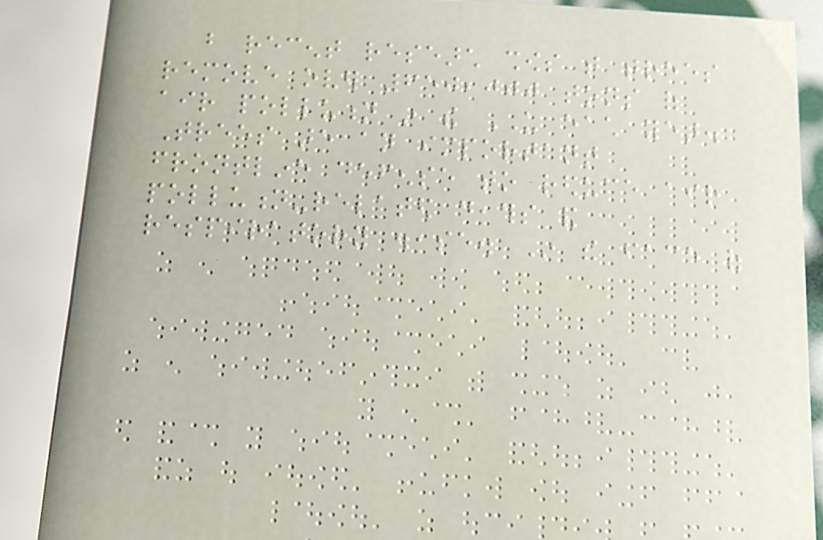but recent research shows that trees
remove over 650,000 tons of
air pollution in the US each year.
Trees are an important
frontline defense to reduce air
pollution-related deaths and
respiratory disease. In the face of
